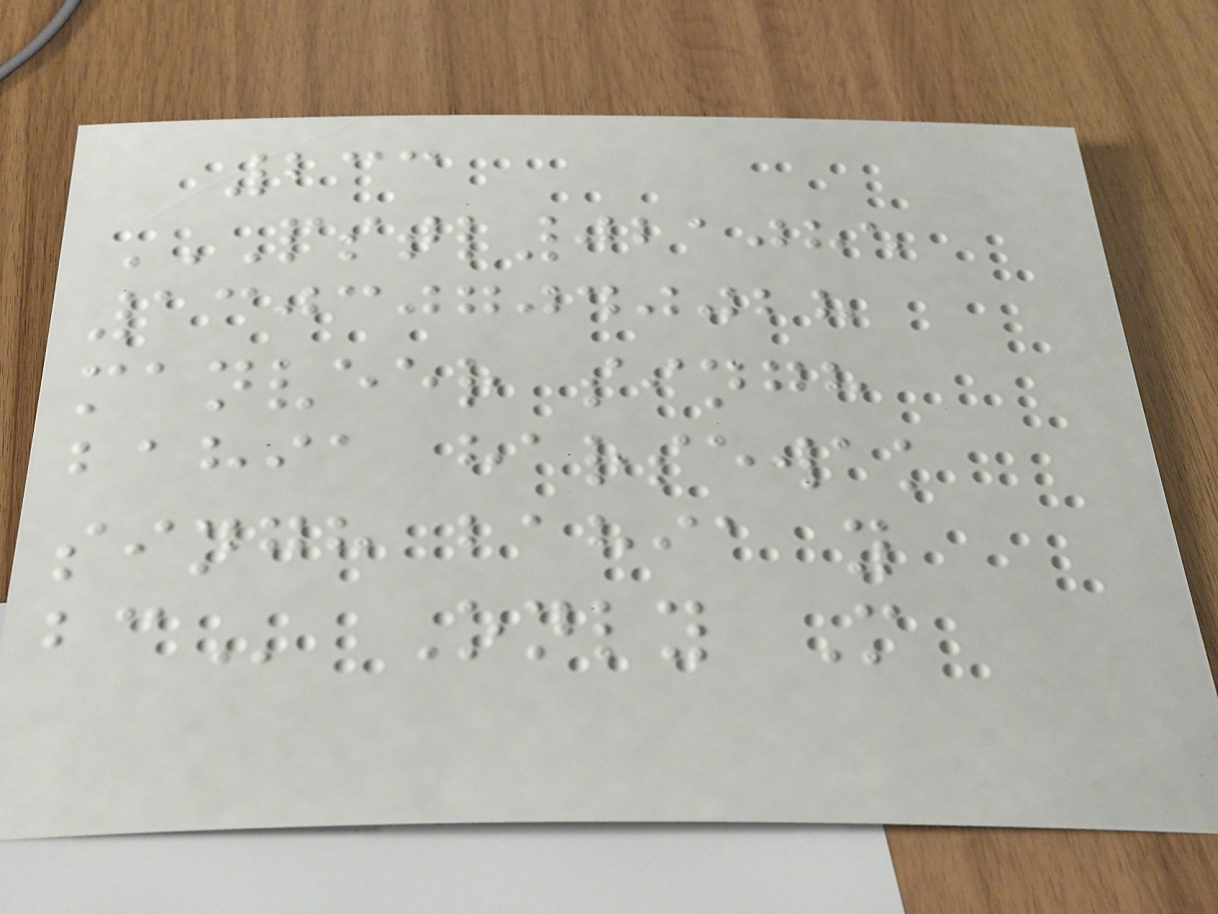233
PSTL021085
130307040028
MANVEER SINGH
BAHIA HARSEWAK
SINGH BAHIA Y
BC Only M
